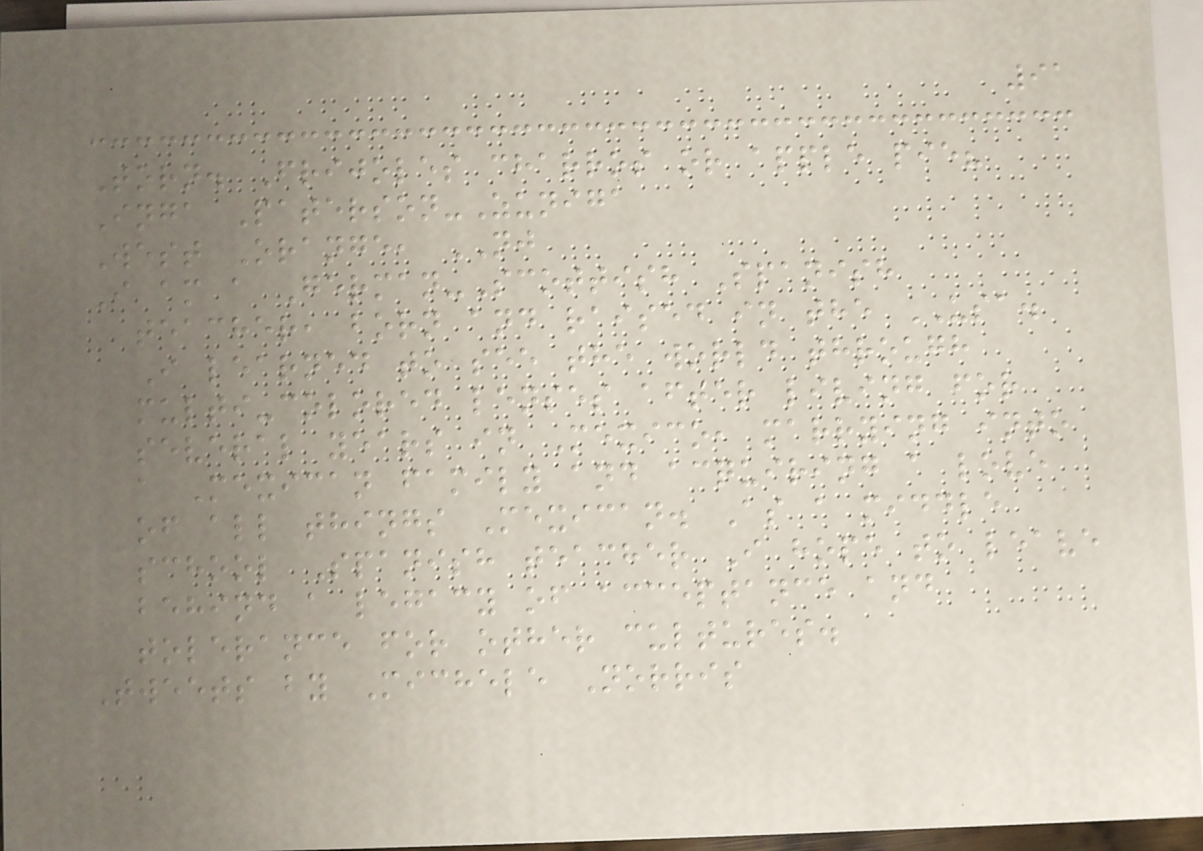91
Torn. Frijoles charros or apple pie?
Inga Paterson-Zuniga
West Orange, NJ
I am a German-Scottish Spanish
teacher, born and raised in the USA.
I learned to see the world through
multi-colored lenses after living for
several years in Mexico, marrying into
a Mexican family and acquiring a love
of all things Mexican. As a middle
school Spanish teacher I hope to leave
behind a legacy of acceptance and
tolerance for other cultures.
Tweets by Michele Norris
